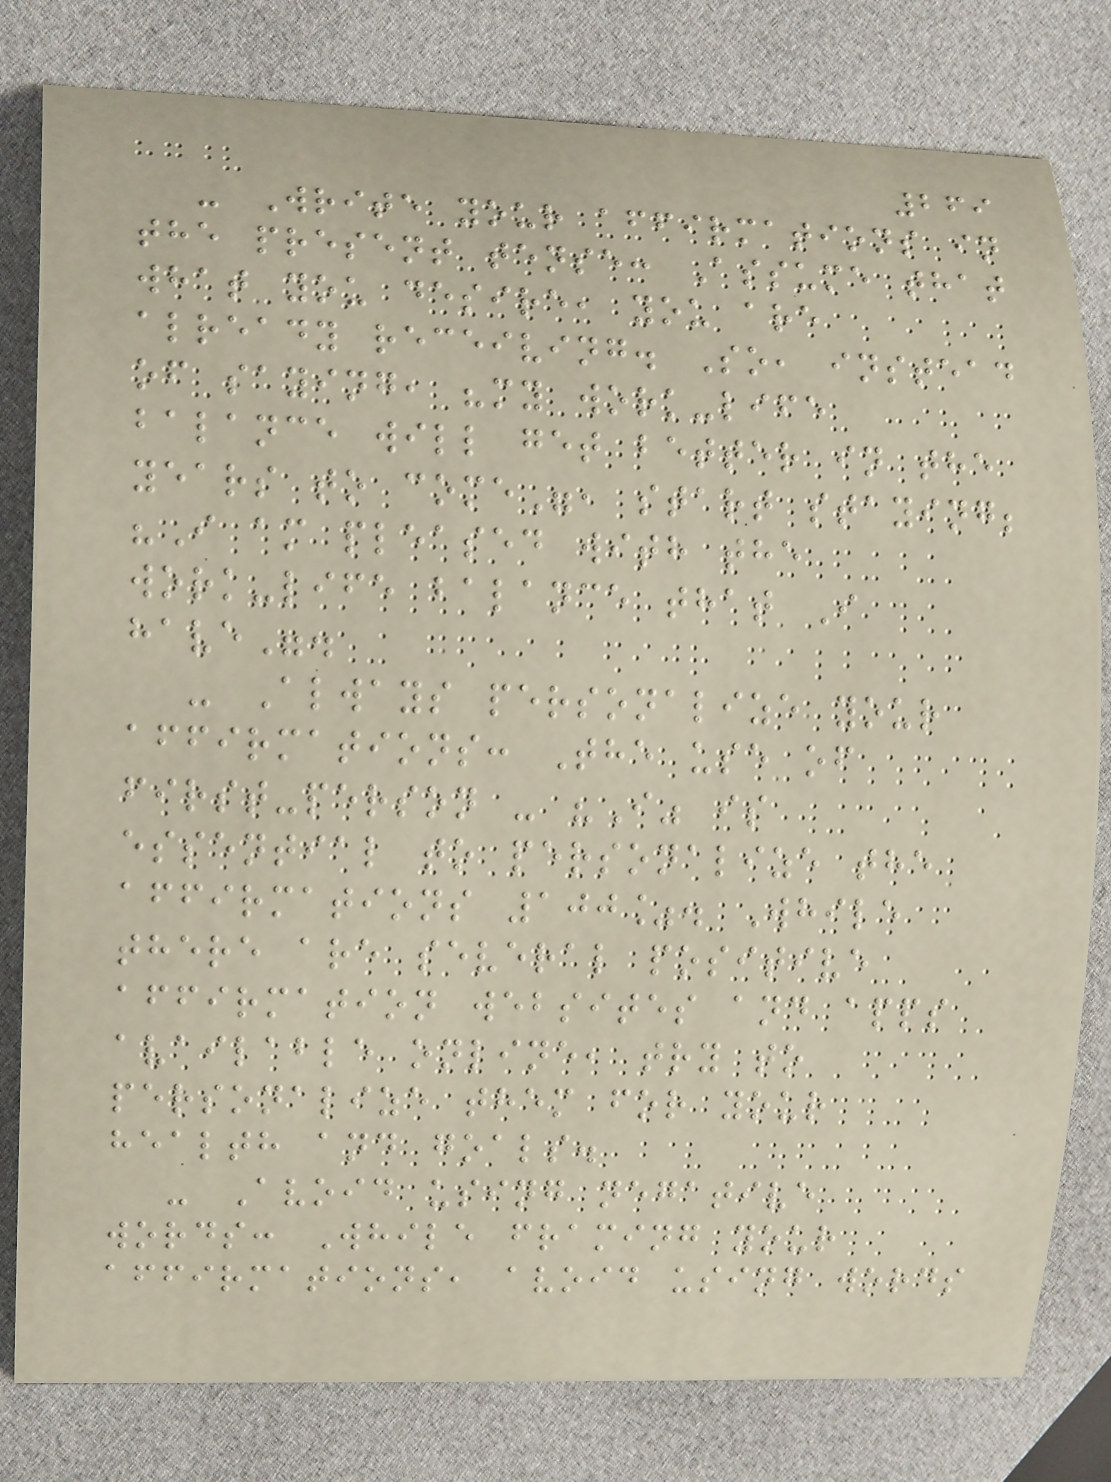269
- Write your affirmations in
the present tense: Assume that
what you desire, you are
already receiving. So, instead
of saying, "my work-life
balance will get better in the
years to come", start staying;
"I am pleased with the
work-life balance that I
have".
- Always personalize your
affirmations: The use of
first-person - "I" is
essential to personalize the
affirmations 100%. While
there are several positive
affirmation websites and apps
available online, try to
personalize them for your
health and goals.
- Avoid using negative
words: While framing your
affirmations, avoid using words
